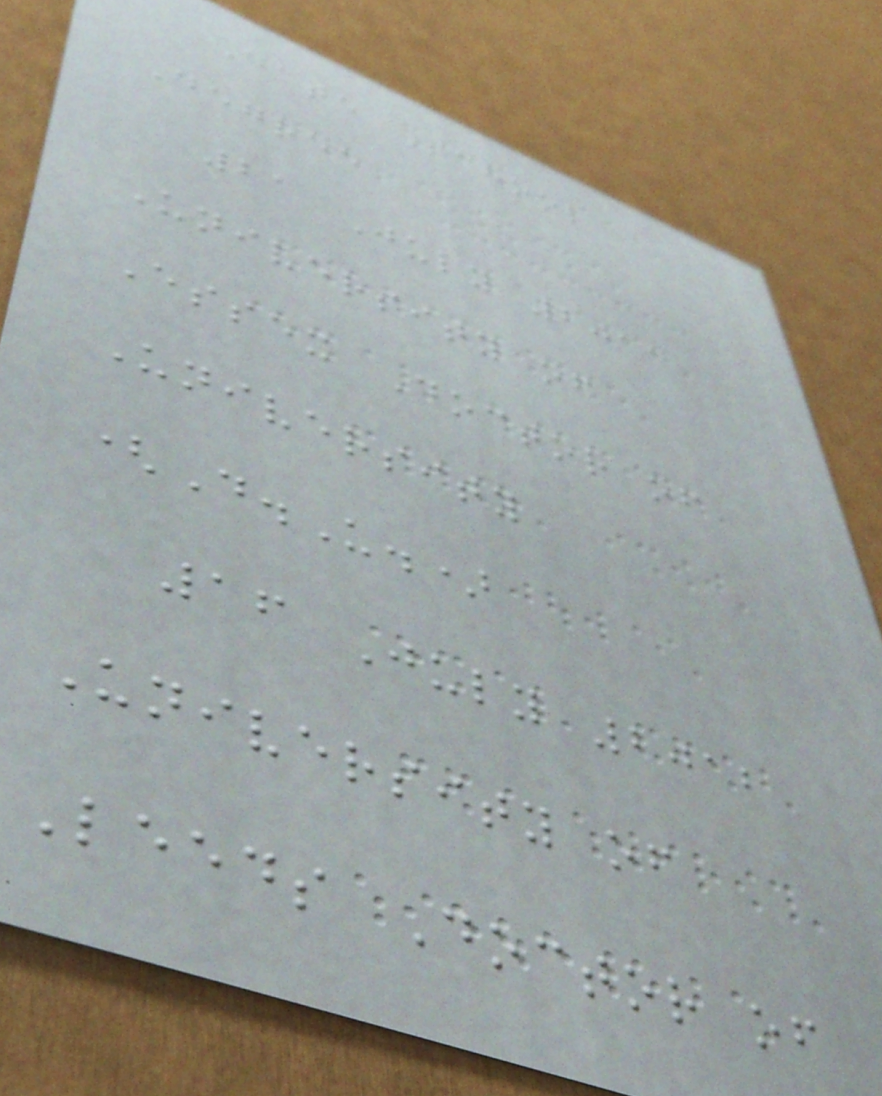Date School
Degree
21 July 2011
University of
Essex Doctor of
University
(D.U.)
16 July 2012
University of
Leeds Doctor of
